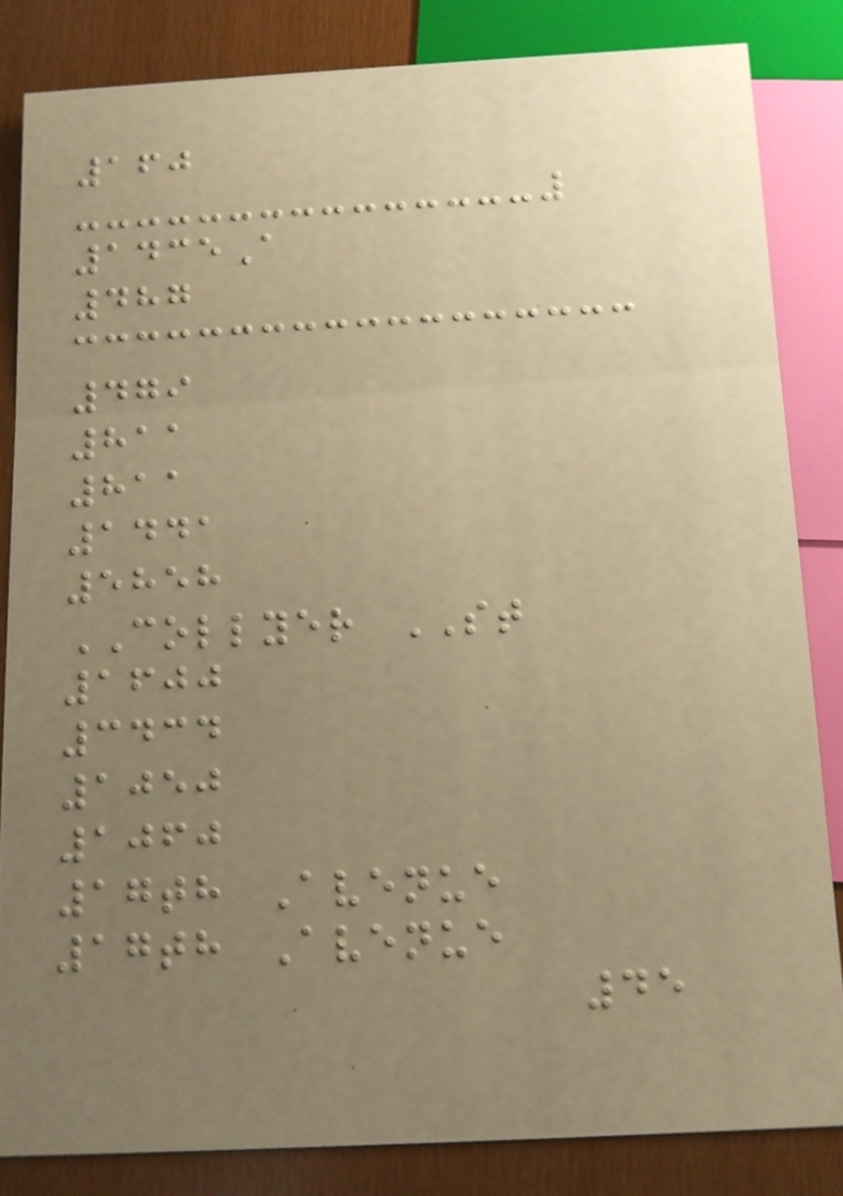160
1435A
487
479
811
811
1441
5858
COLLYER ST
1600
3434
1050
1060
17th Avenue
17th Avenue
45
